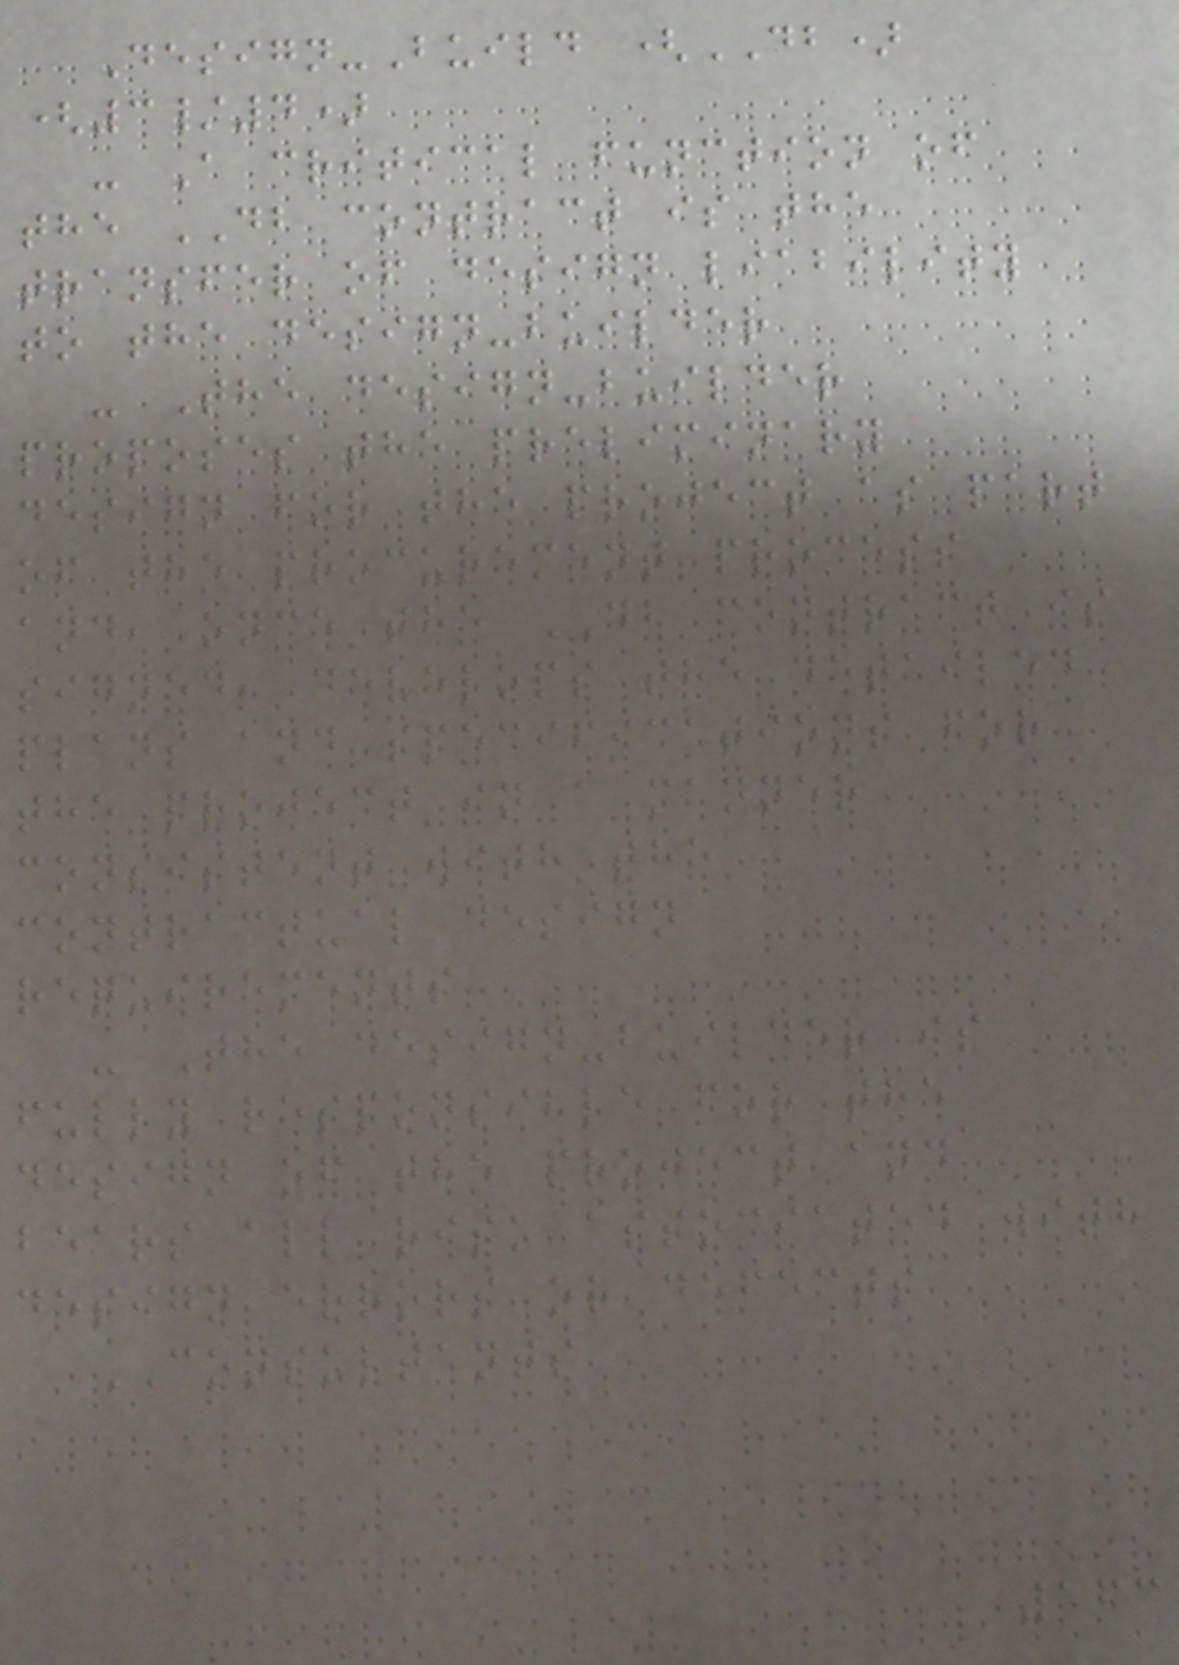Design-Build (DB)
(3/4)
- A critical function of
the DB contract is the
transfer of design liability
to the design-builder
- The design-builder
proposes the preliminary
design for the project as part
of the procurement process
and, once the DB contract is
signed, develops the detailed
plans and specifications for
the project in a manner
consistent with the
contractual design
requirements
- The design-builder is
fully responsible for the
design of the project and
bears all risk associated with
design errors or defects
CONSULTANTS
163
